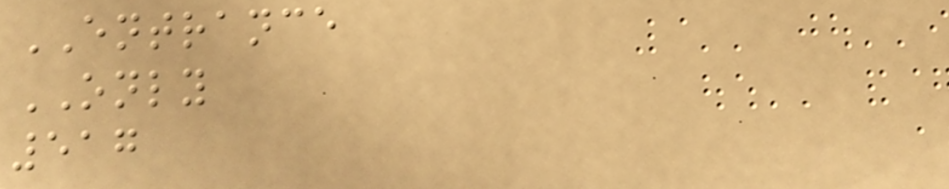ENTRANCE
ONLY
517
